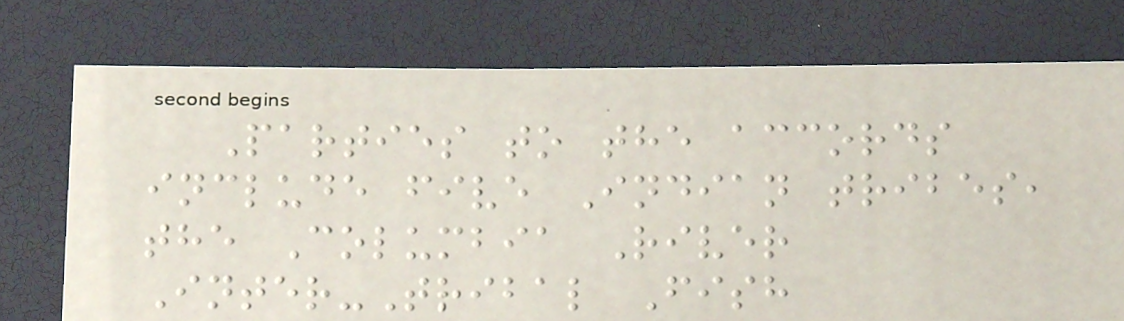Parties to the accords
include five Indian tribes,
the Columbia River
Inter-Tribal Fish
